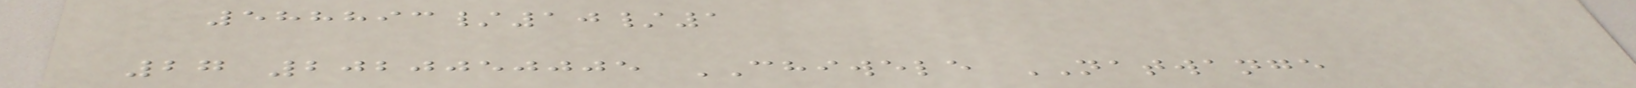588893/10/1
27 2020050005 CHIWELE NATWANGE
